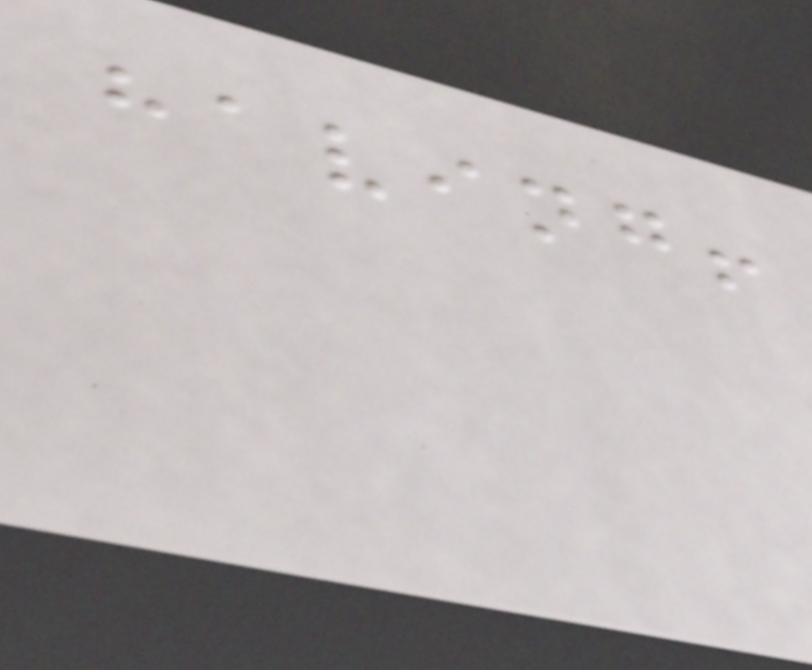having!
